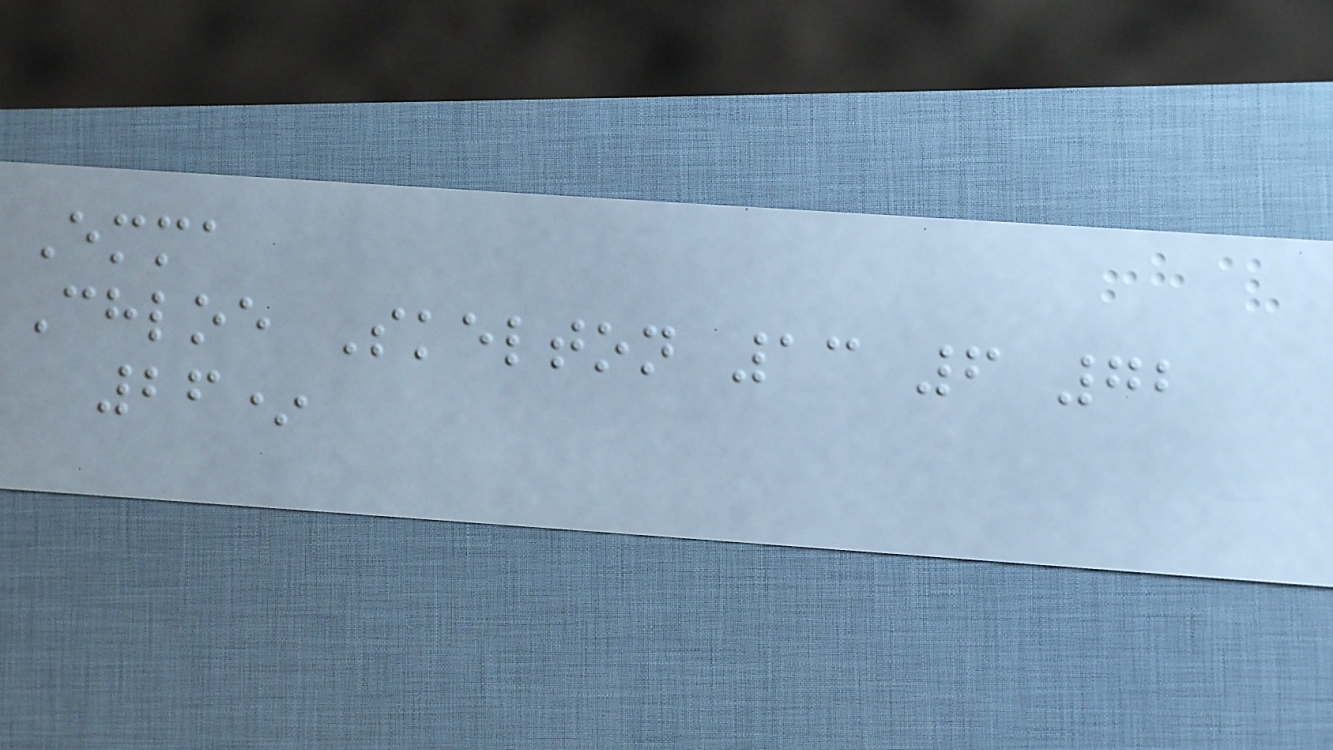Emma
Chloe Skelton 13 6 72
26*
